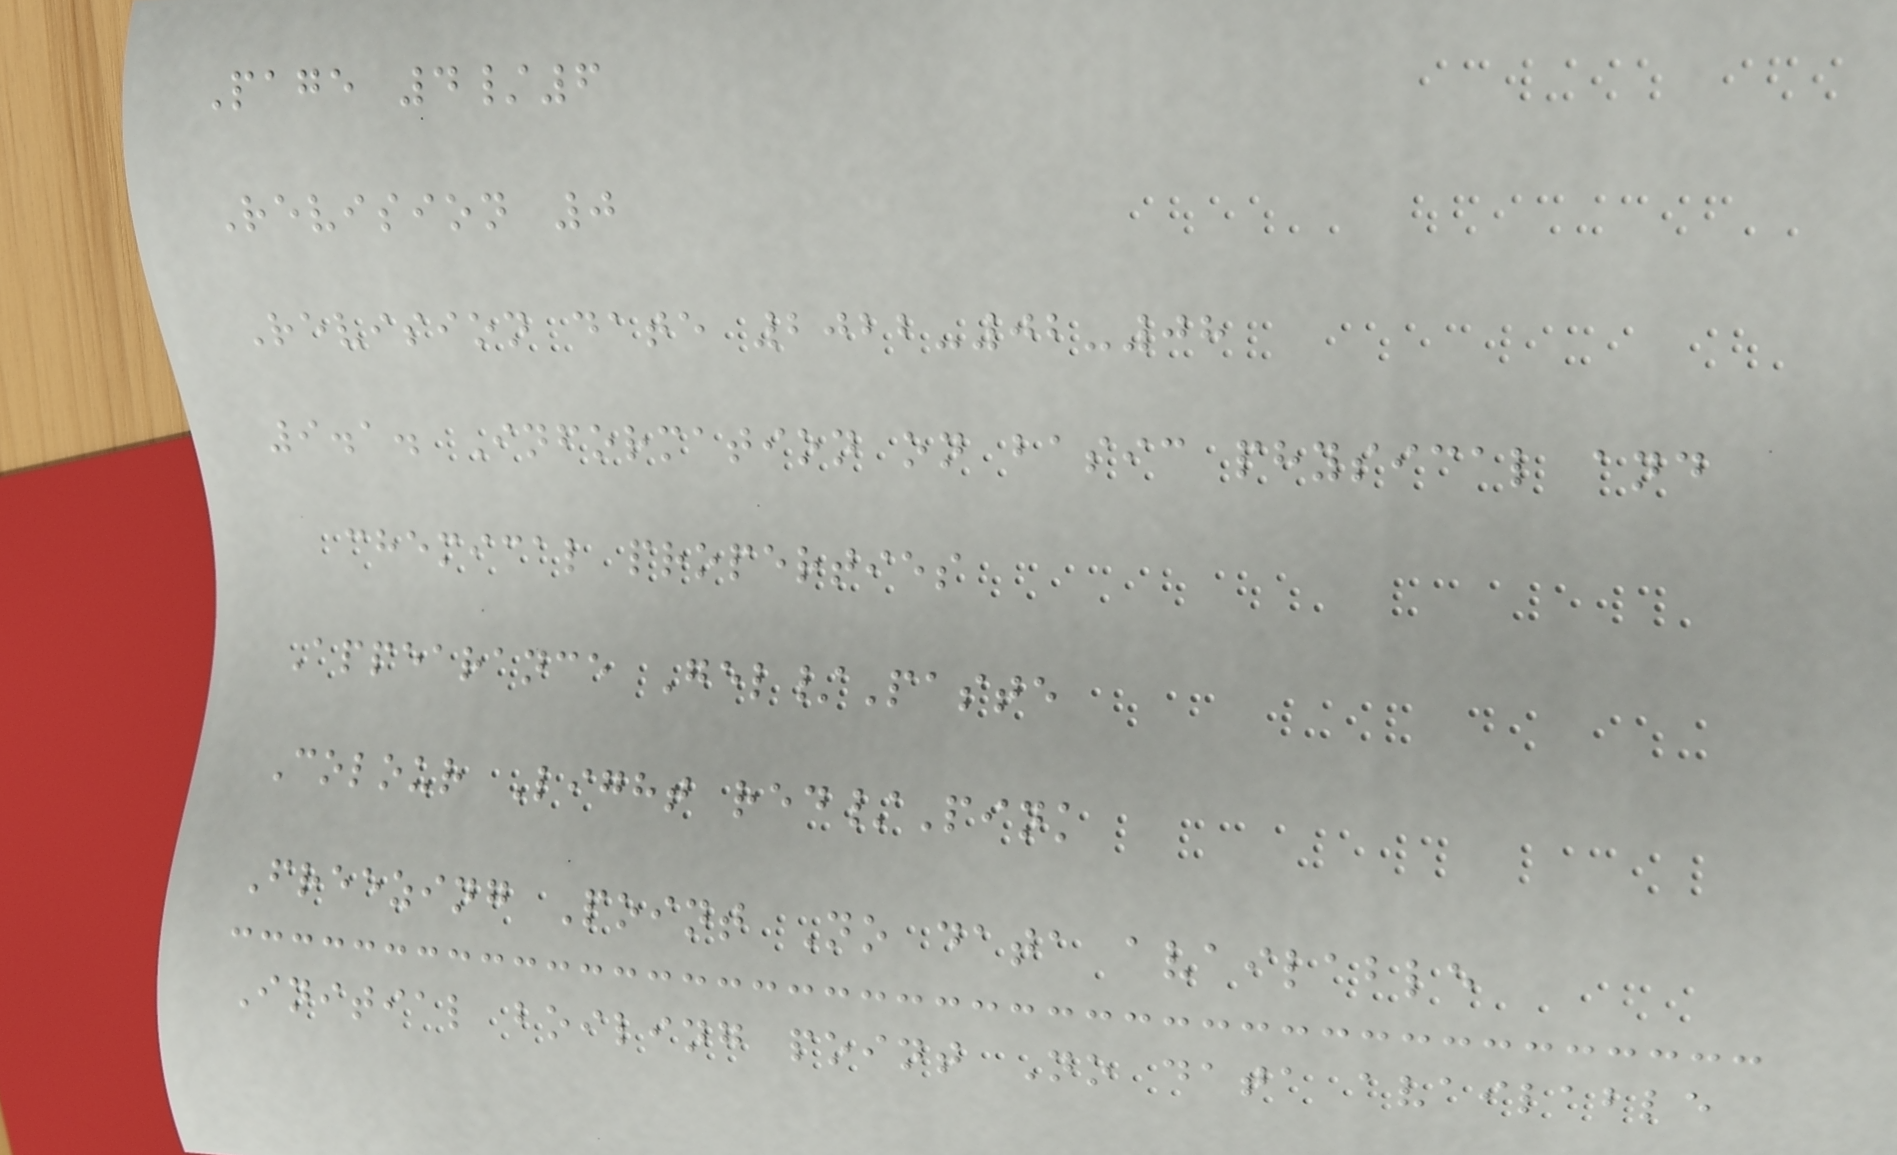Page 4/6
Revision 0
Revision date 2022-02-08
9.1. Information on basic physical and
chemical properties
Appearance Gel/Paste
Colour Light red/Pink
Freezing Point No data available
Initial boiling point No data available
